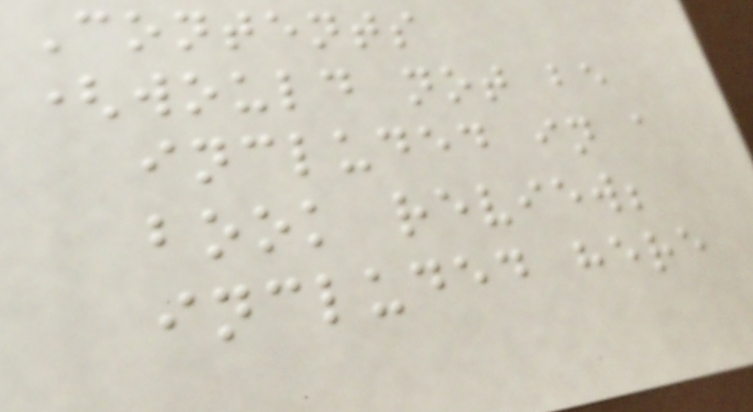Contents
(would not be
included in a
book review;
included here
